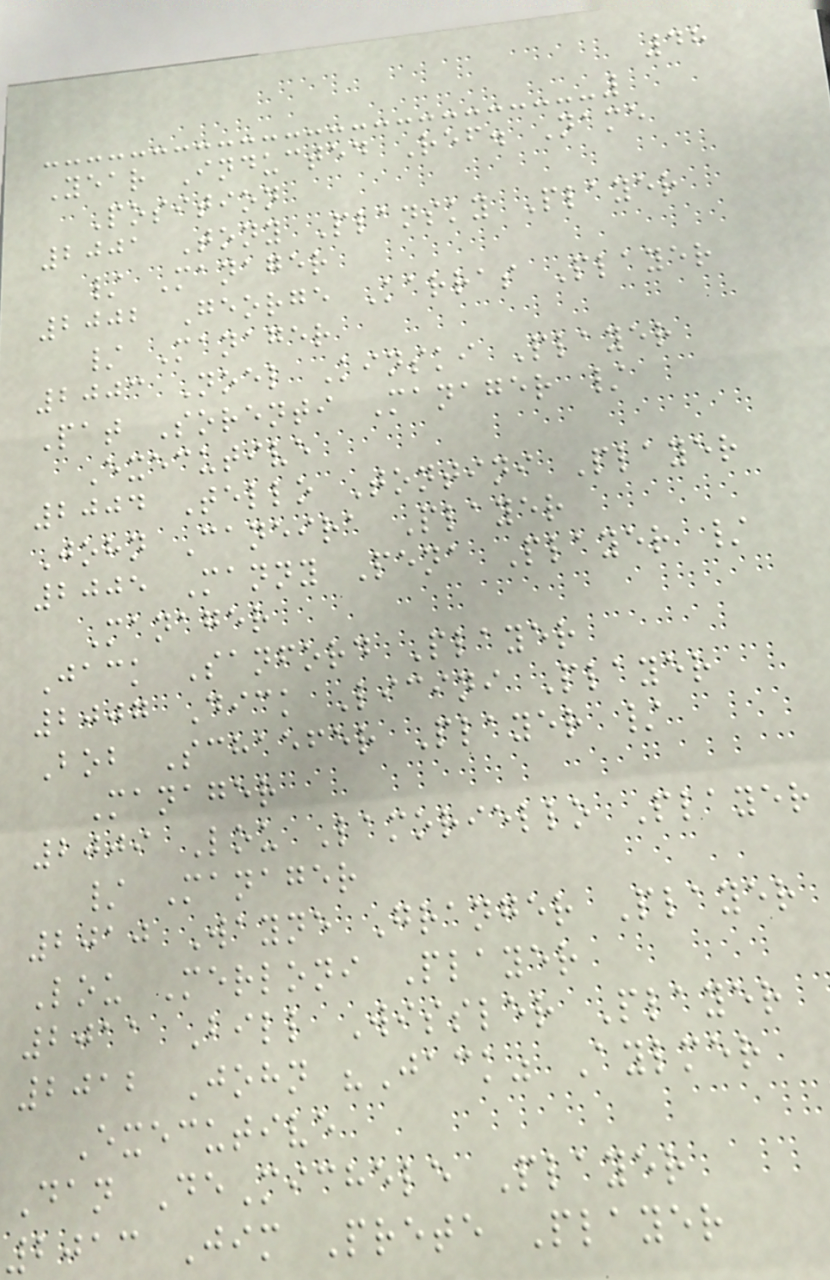48
Year Inducted Ref. Name
Position
2001 Tony Plansky Player
/ Manager
2002 George Karras Player
/ Manager
2003 Noel Kinski Player
Pat Sorenti Manager /
Executive
2004 Tello Tontini Player
John Caneira Player
2005 Manny Pena Player /
Manager
Jack Sanford Player
2007 Dick Licini Player
Bob Schaefer Player /
Manager
2009 Lou Lamoriello Player
/ Manager
2010 Wayne Granger Player
Lou Merloni Player
2011 Bill Wissler Player
2012 John "Jack" Aylmer
Executive
Dan DeMichele Player
2013 Jim Prete Player
